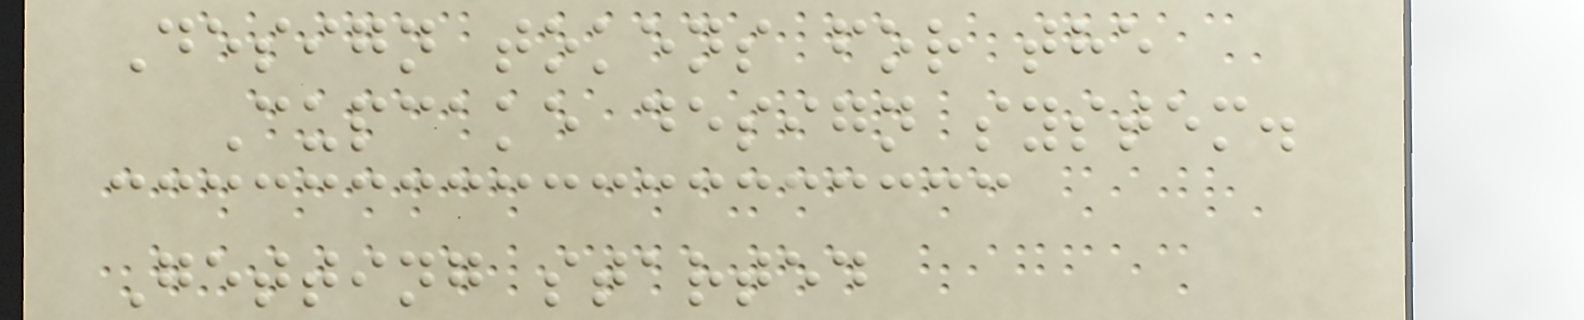Design tokens for the
Cupcake design system.
Getting started
